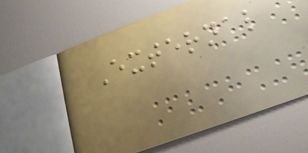External
